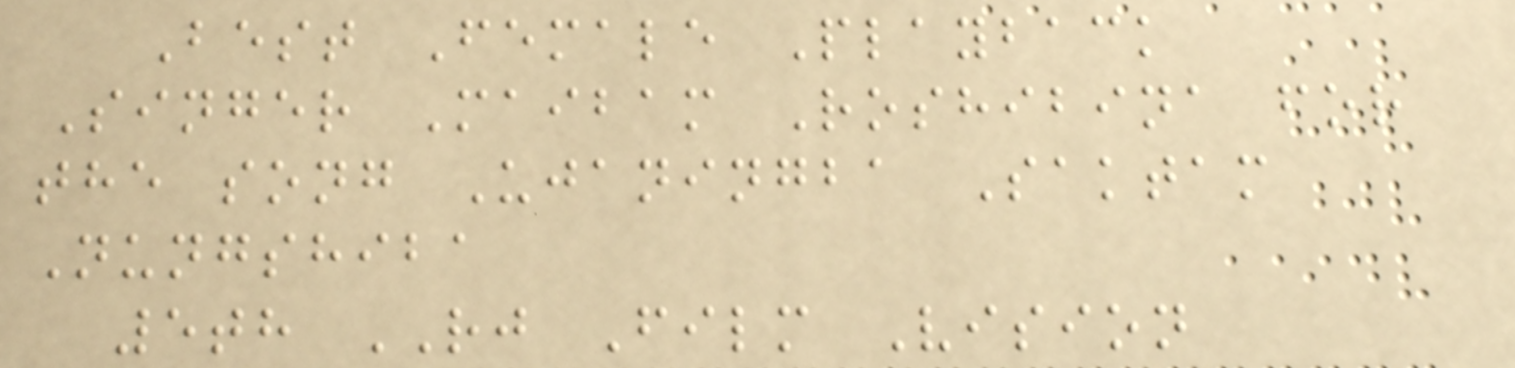Best Female Playback
Singer Maibam Roshibina for
the song Ujaningba Saktam
Nungshiba
5th RJ Film Vision
